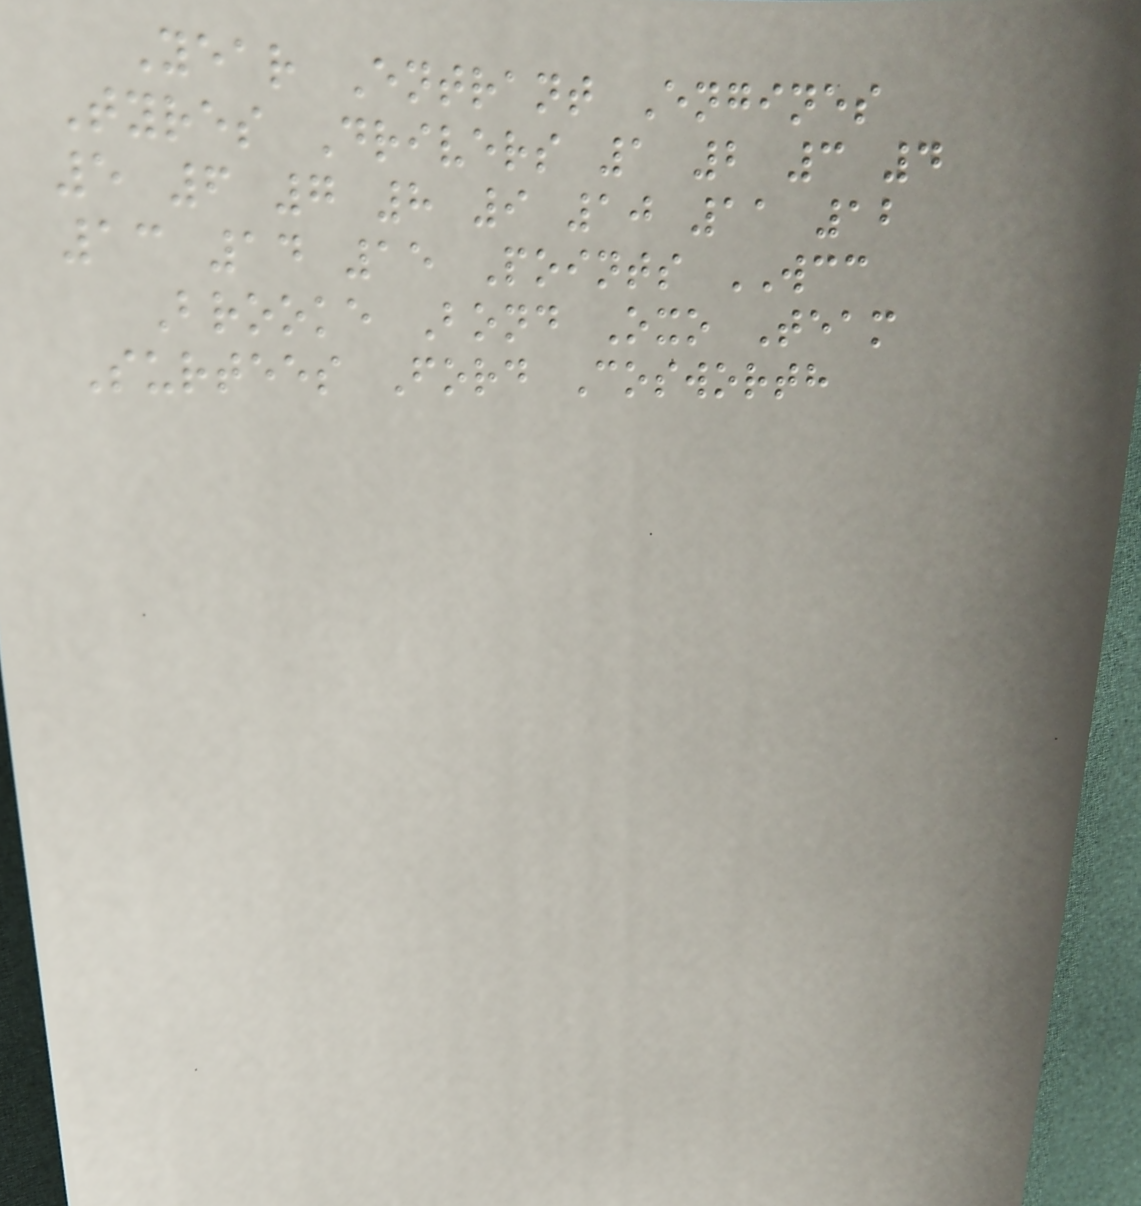Year Entrant Engines
Tyres Drivers 1 2 3 4
5 6 7 8 9 10 11 12
13 14 15 Points WCC
Brooke Bond Oxo Team
Surtees Ford Cosworth
